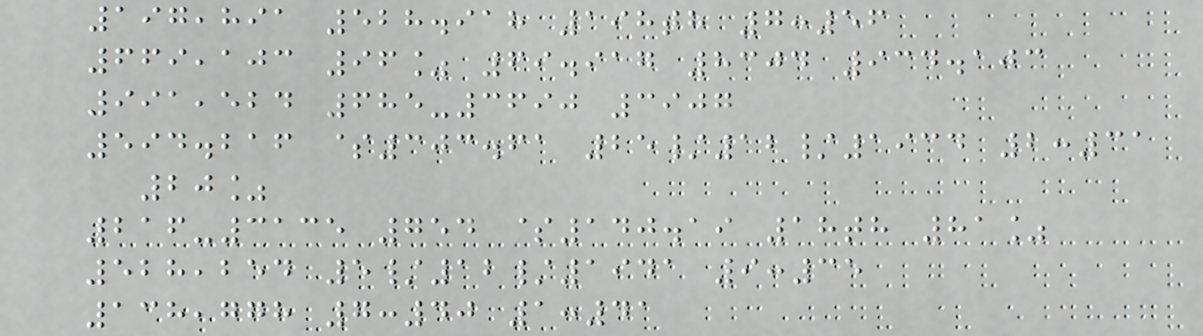197,891 528.918 198th 7:56
669,103 96% 69.917 8304 934.103
991,524 685-3690 3907
594.216 $303.61 25/12/1934 2:31
20%
216-3135 754 $140.19 18th 81%
528,254 5/12/1941 9:35
138,778 7:40 1:41
